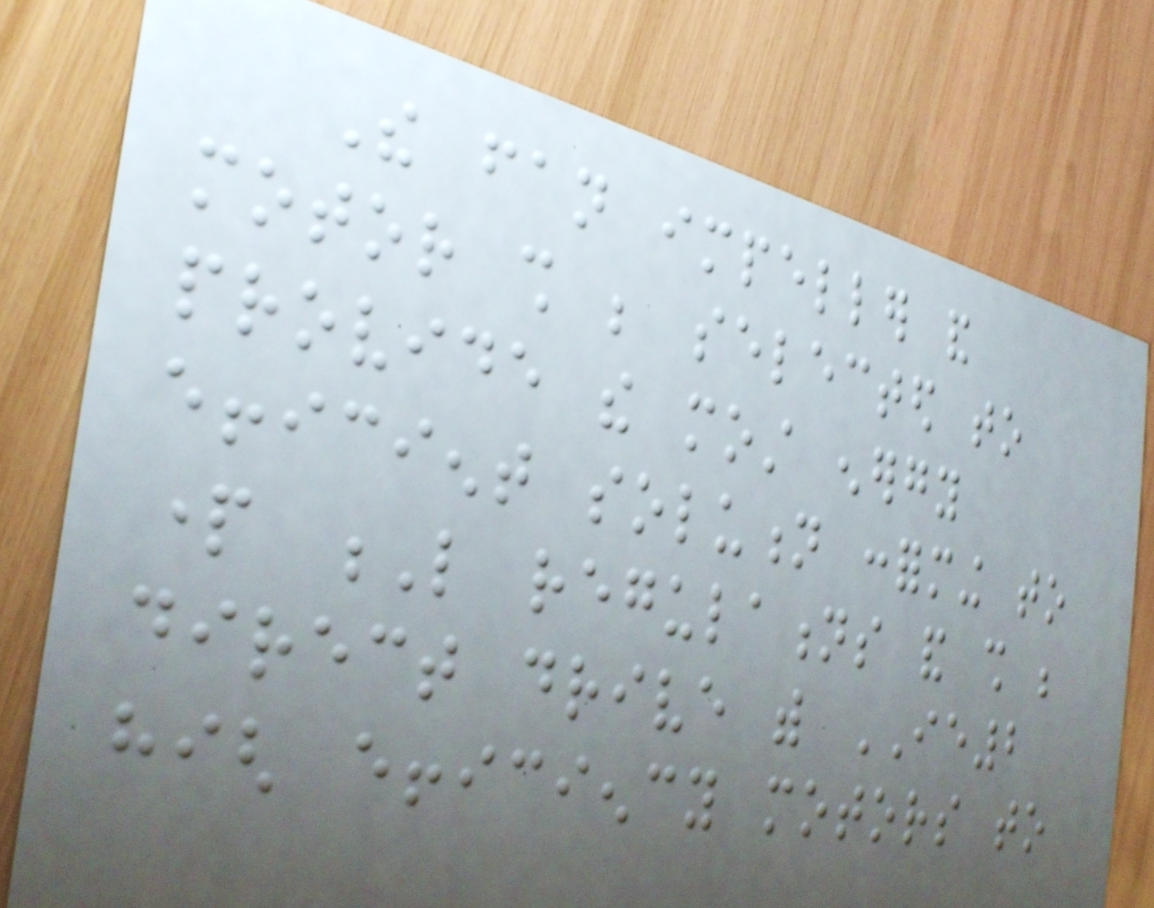The fan impeller and
motor shall be selected to
provide the most energy
efficient solution conforming to
part L regulations and shall be
direct drive with IE2
high efficiency motors to
